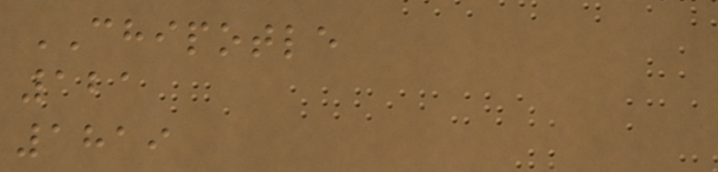CHIPOTLE
121
1819
